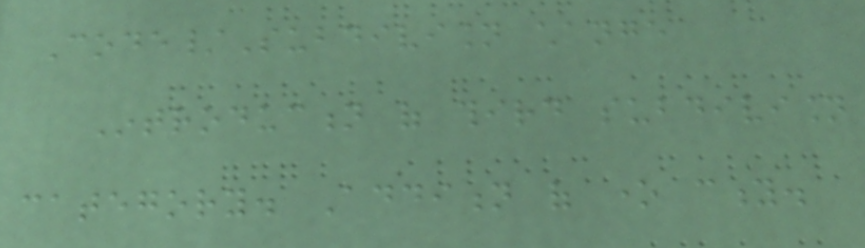Code/Subdivision change
Introduction of third subdivision
category. Addition of one city.
